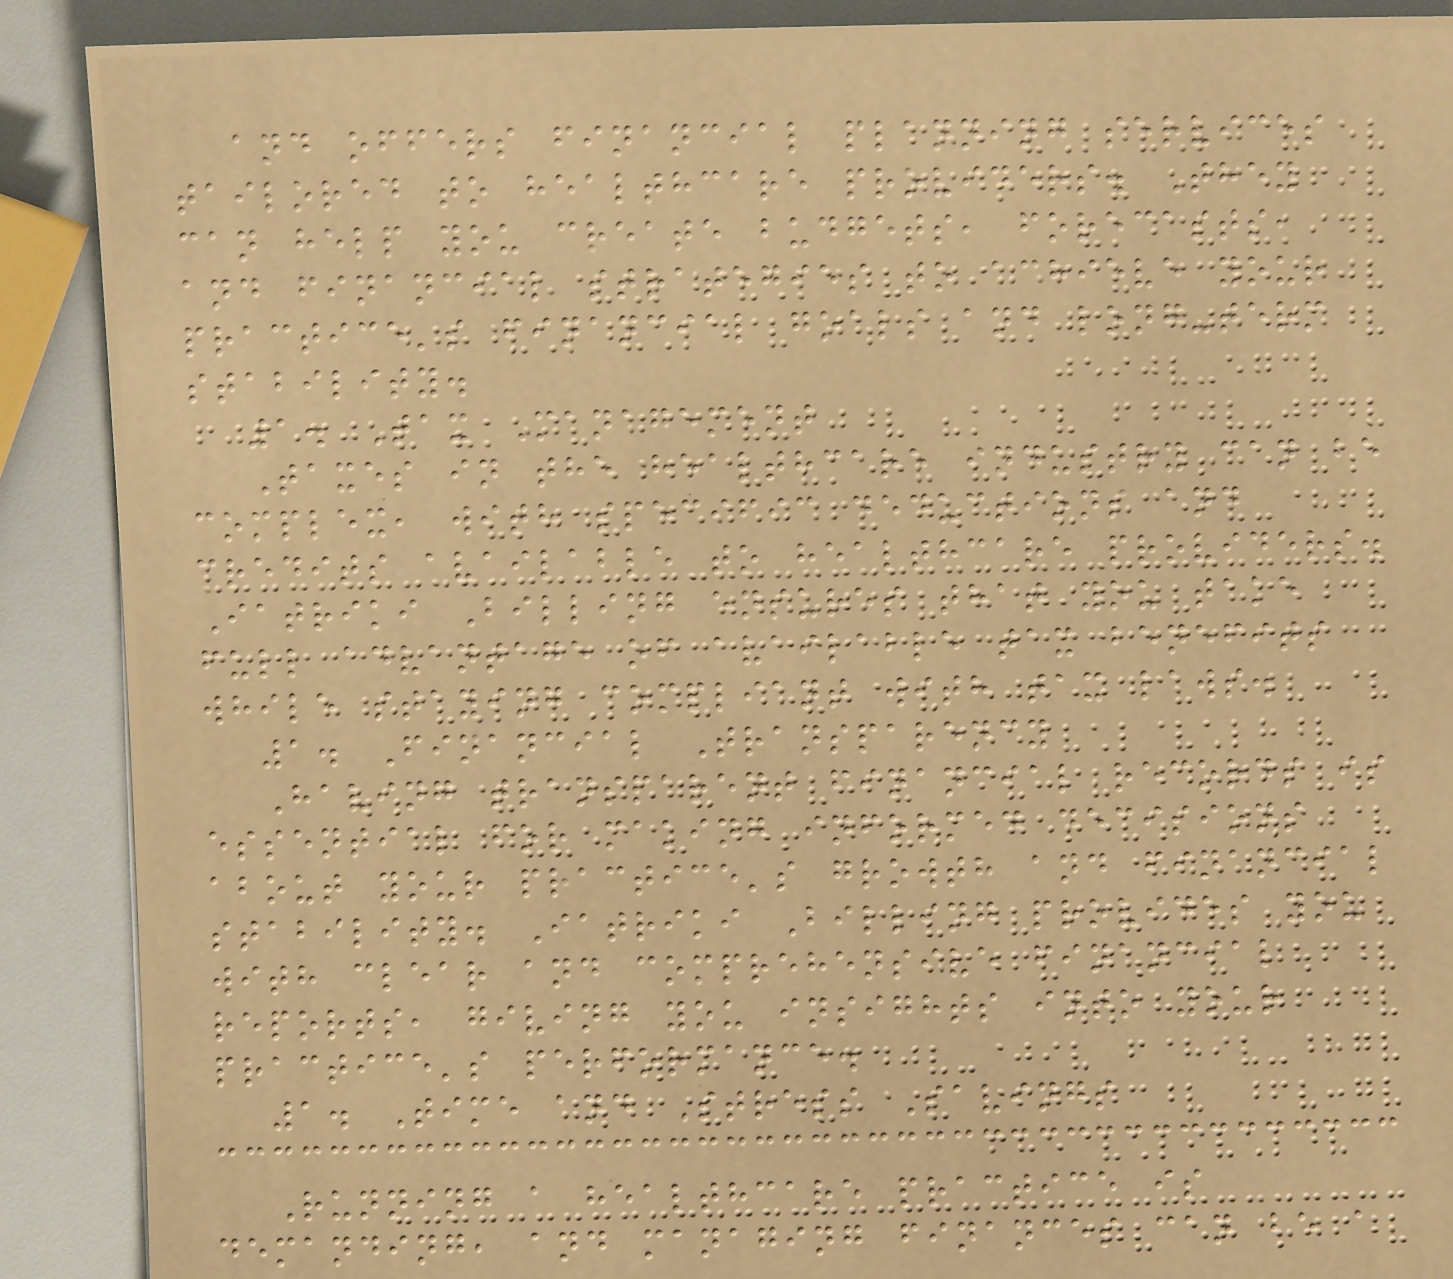and offers financial planning services
tailored to healthcare providers. They
can help you create budgets, forecasts,
and financial strategies to achieve your
practice's financial goals and long-term
stability.
1. Tax Management
Taxes in the healthcare industry can be
complex, with specific deductions and
credits available to healthcare providers.
Iatriki Billing ensures that you take
full advantage of available tax benefits
while staying compliant with tax laws.
1. Financial Transparency
Having transparent financial records is
essential for making informed decisions
about your practice's growth and financial
stability. Iatriki Billing provides you
with clear and comprehensive financial
reports, giving you insights into your
practice's performance.
1. Time and Stress Savings
Running a healthcare practice is
demanding, and managing finances can be a
